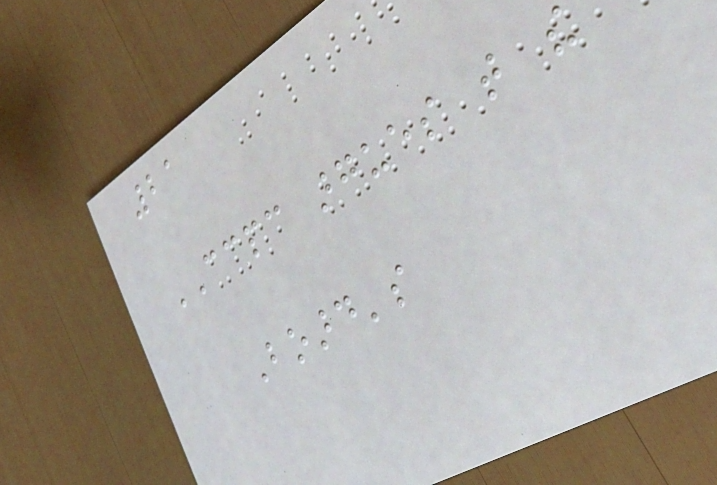21
CCPC argues that the
Board's
